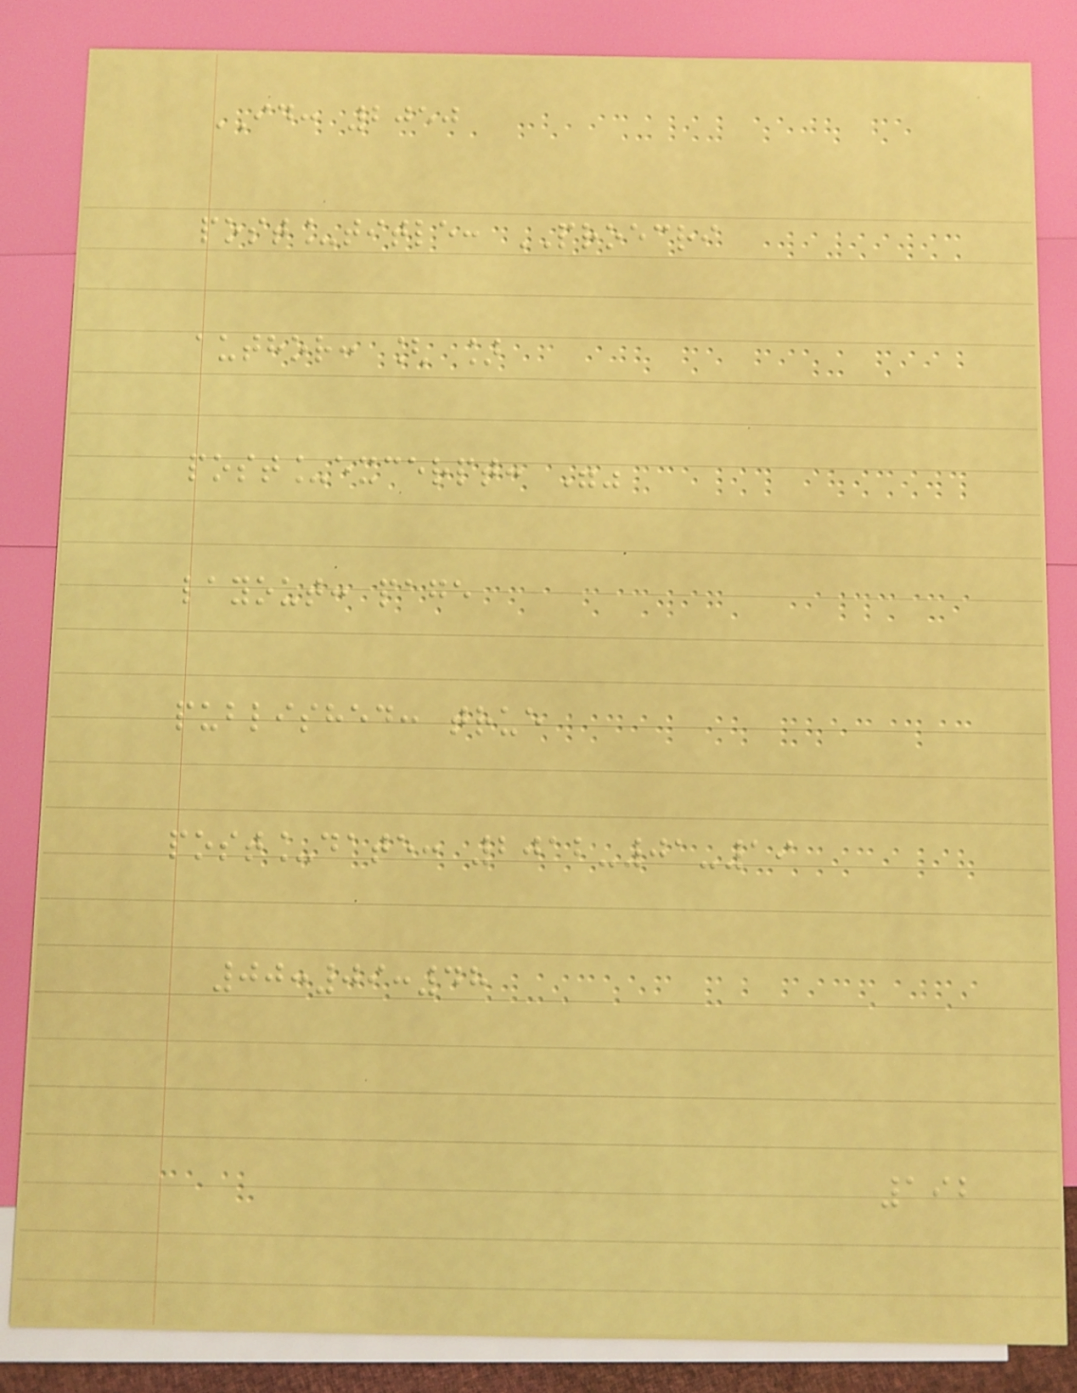ID: 2050
post_title: PROECRI
author: [ ]
post_excerpt: ""
layout: page
published: true
post_date: 2012-01-19
00:09:48
192
